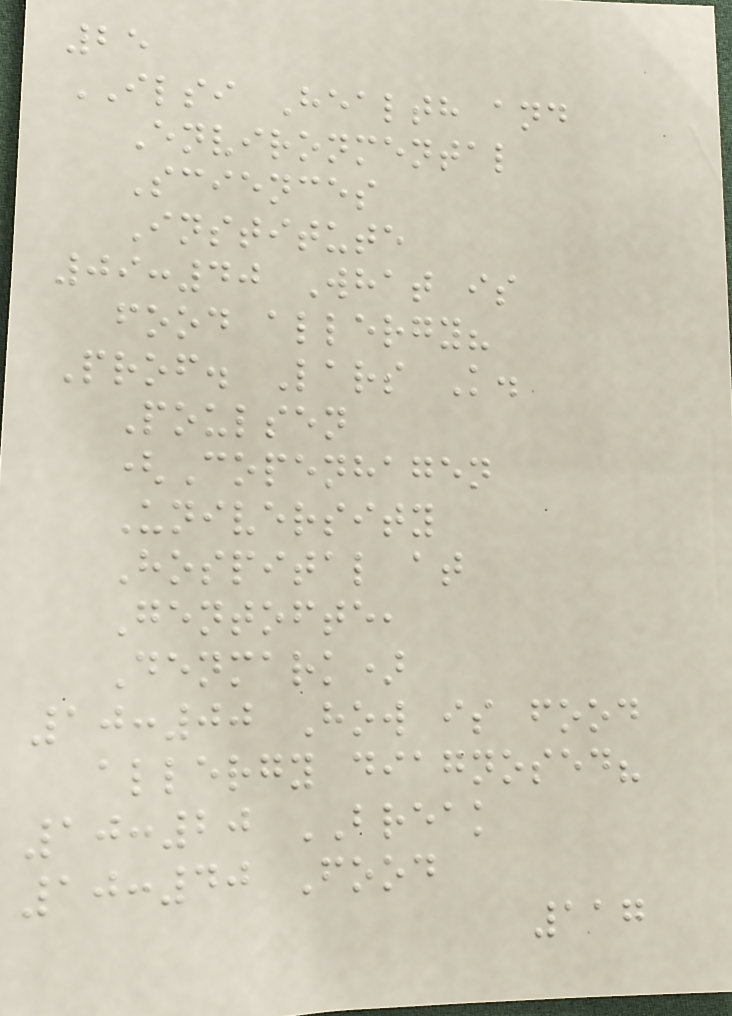25
ILSI Health and
Environmental
Sciences
Institute
09:40 What is
food allergy?
Prof. Lars K.
Poulsen
(Copenhagen
University
Hospital at
Gentofte,
Denmark)
10:00 How is food
allergy diagnosed?
10:20 BREAK
10:40 Food
117
